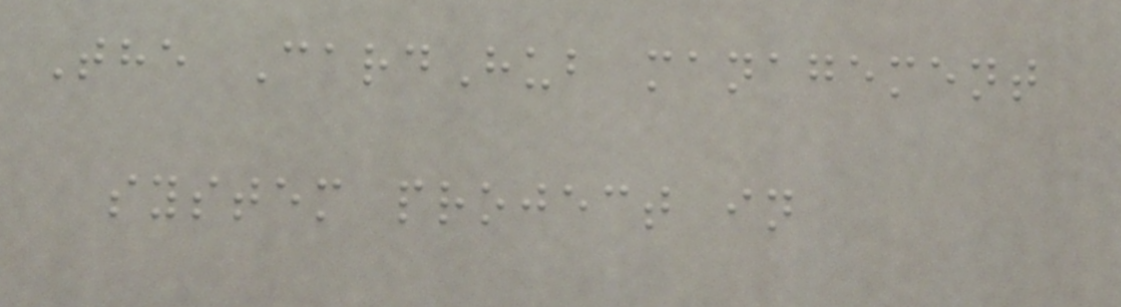The CardHub management
system project in
